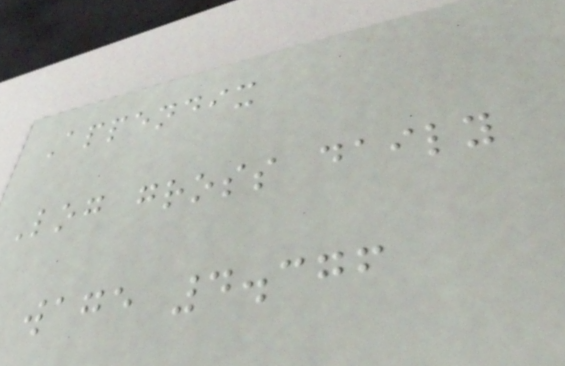Appendix
Log gross daily
wage 4.376
